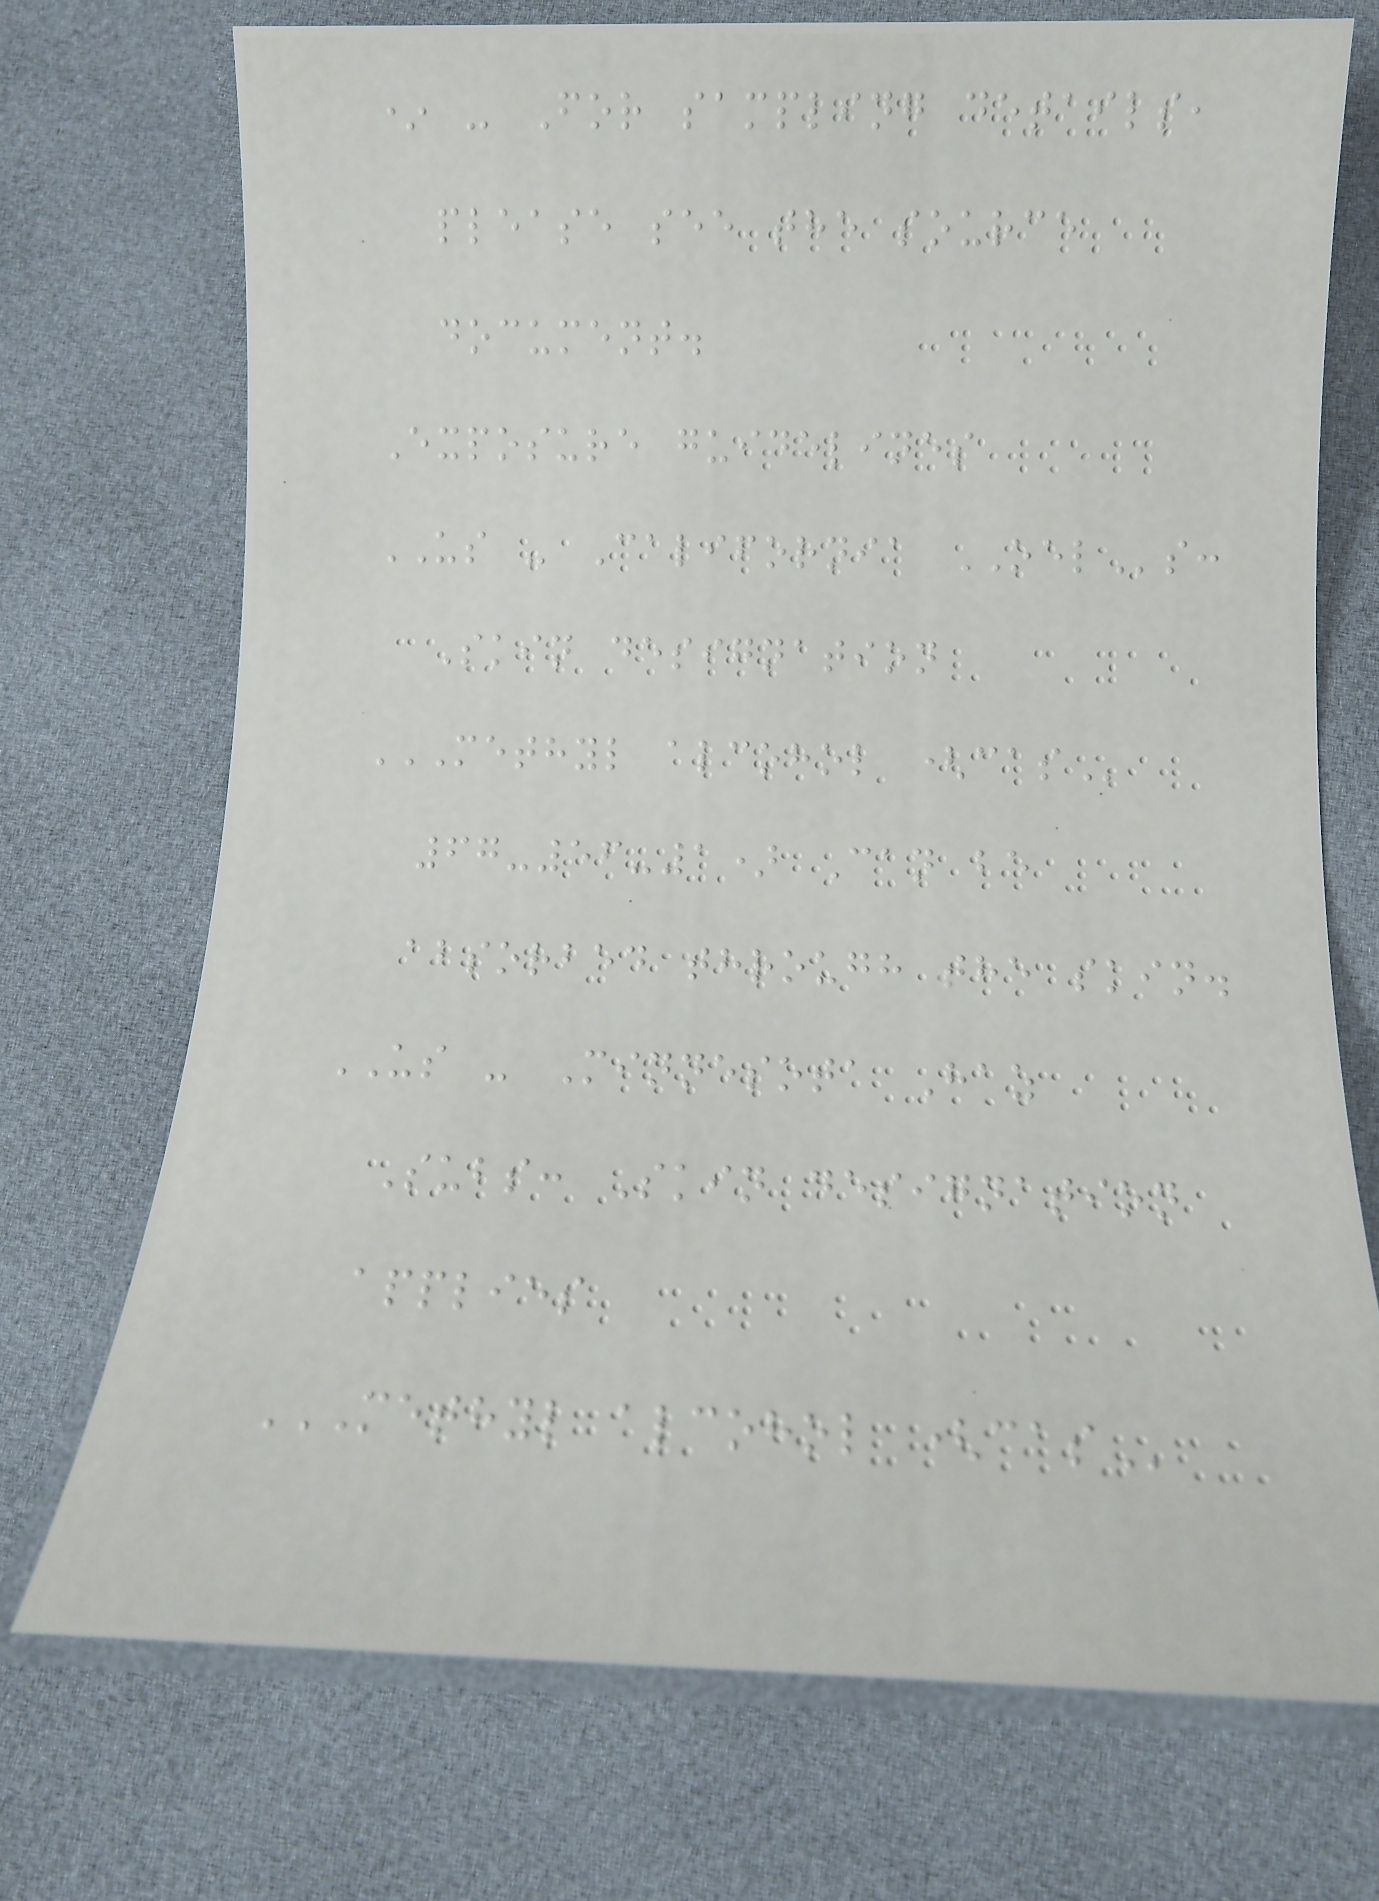* - For sampling details,
please see the source
document.
Exposure guidelines
US - California OELs:
Skin designation
METHYL ALCOHOL (CAS
67-56-1) Can be
absorbed through the skin.
US - Minnesota Haz
Subs: Skin designation
applies
METHYL ALCOHOL (CAS
